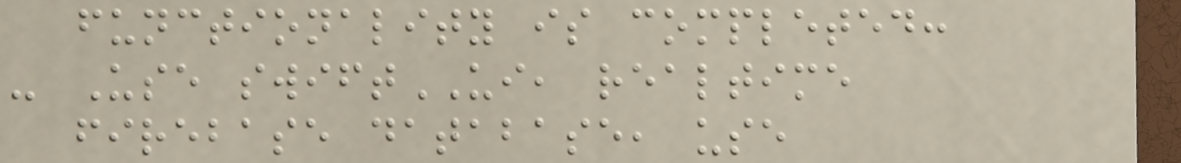functionality is completed:
- Use swiftUI, realtime
firebase database, use
